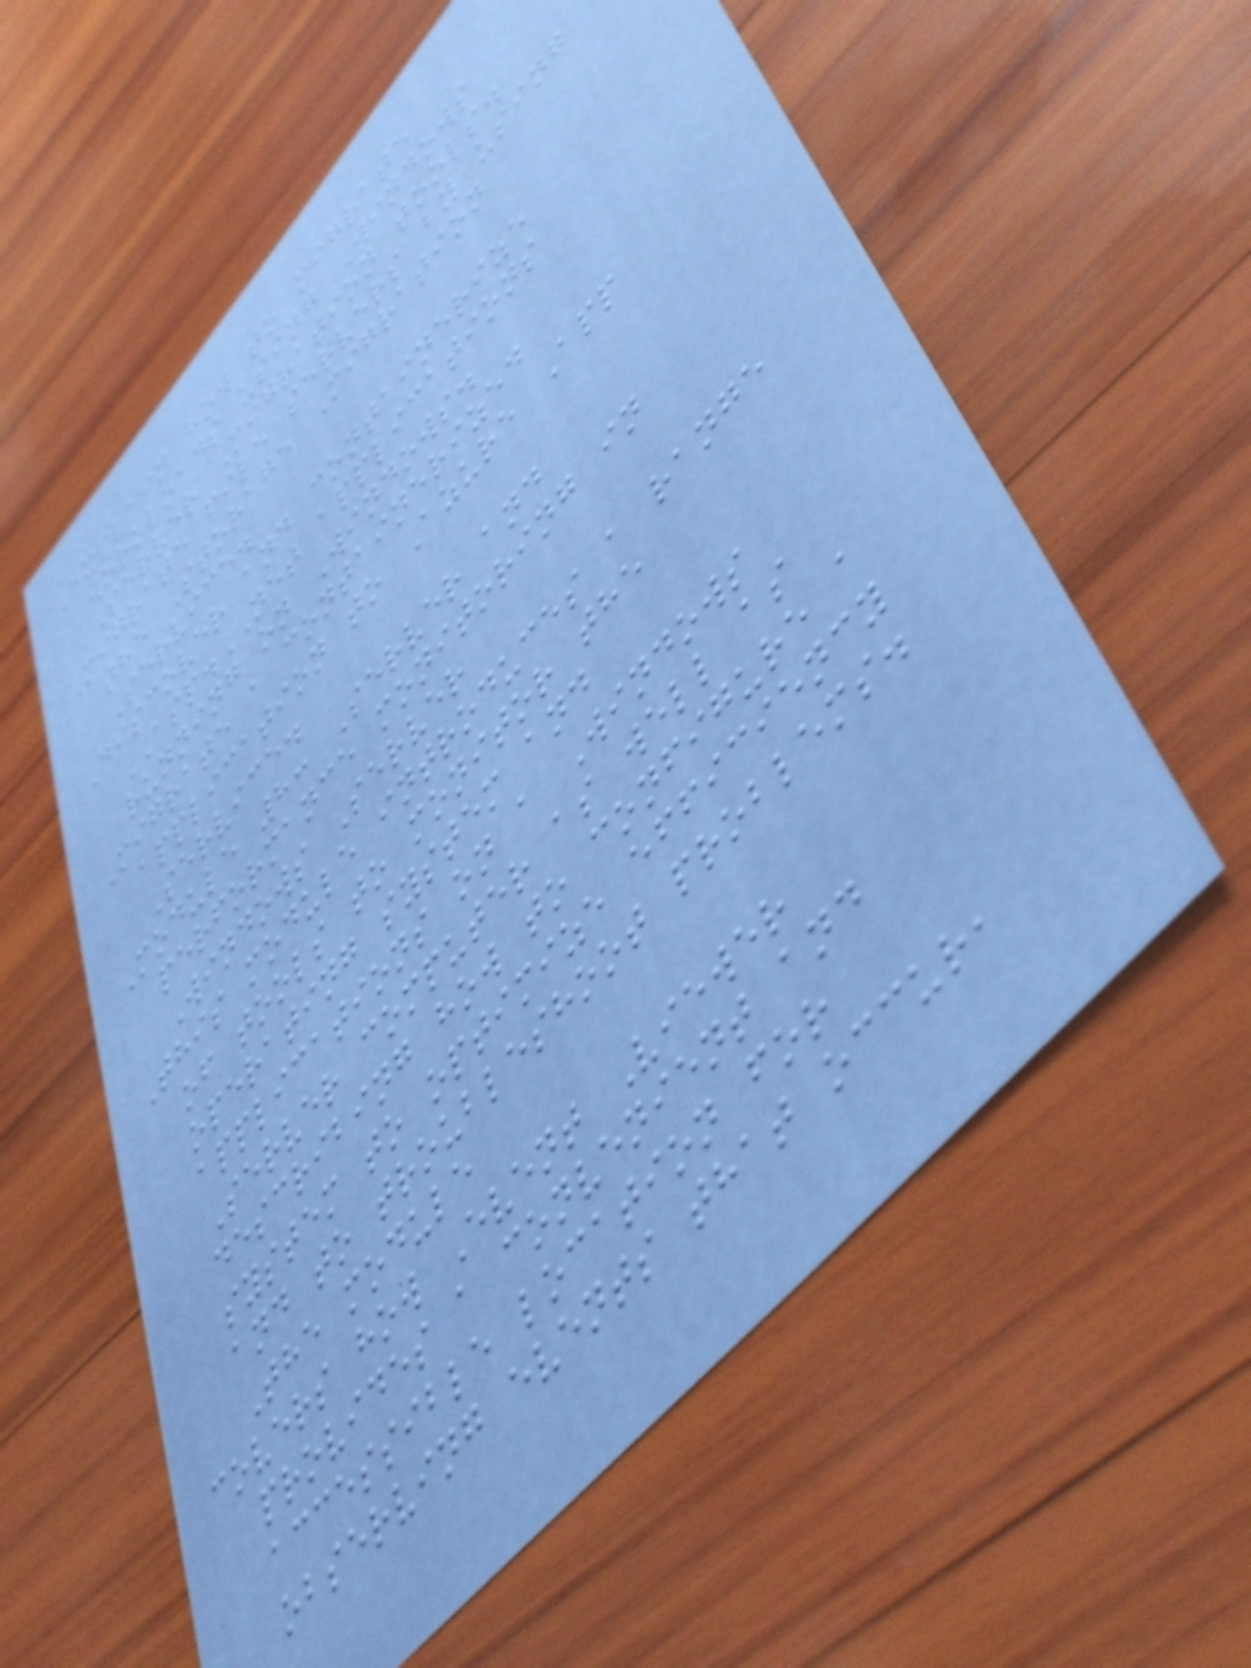Explain how to migrate
workloads using Windows
Server Migration tools.
Migrate file servers by using
the Storage Migration
Service.
Discover and containerize
ASP.NET applications
running on Windows.
Migrate a containerized
application to Azure App
Service.
Module 8: Server and
performance monitoring in
Windows Server
This module introduces a range
of tools to monitor the
operating system and
applications on a Windows
Server computer as well as
describing how to configure a
system to optimize efficiency
and to troubleshoot problems.
The module
covers how Event Viewer
provides a convenient and
accessible location for
observing events that occur,
